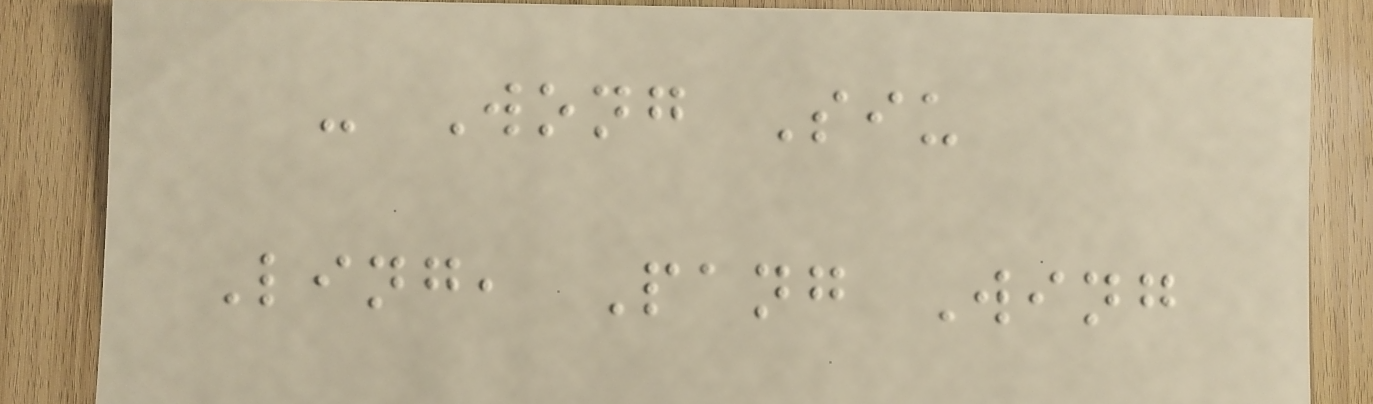- Wong Siu
Ling, Pang Wing
